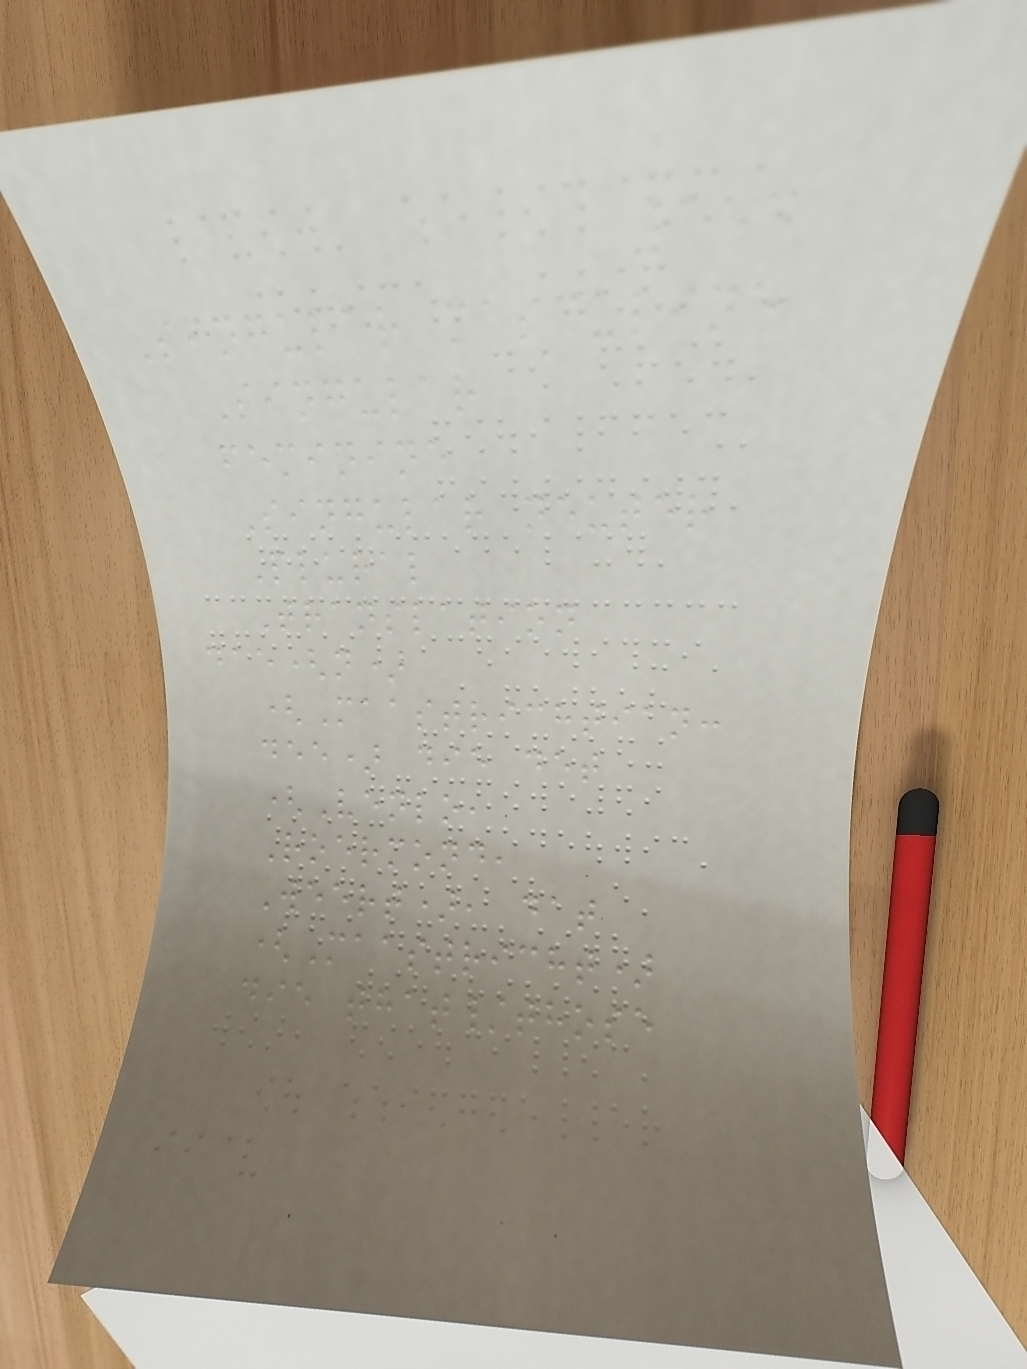154
Singular masculine
Singular
feminine
Singular neuter
Plural
Translation
dae(n)
(Maastrichtian:
dee) die det
(Venlo,
Roermond,
Weert), dat
(Maastricht)
die that/those
